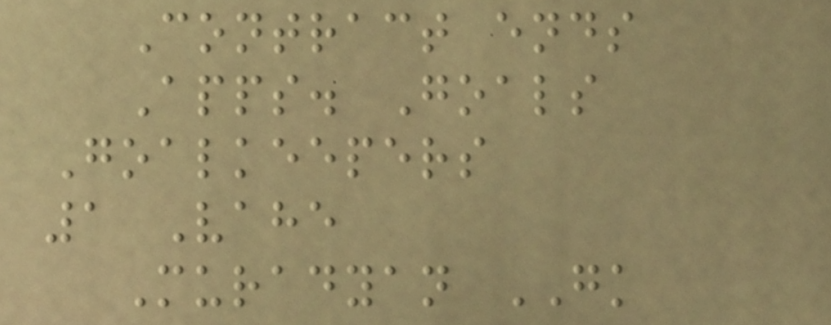Contract ends
Apps. Goals
Goalkeepers
1 Vahe
Muradyan GK
